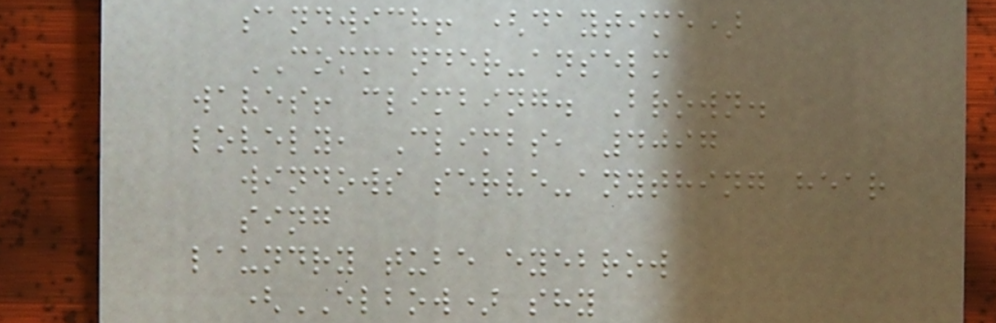sandwich! (daytime)
COMMANDER-anselm
waves! climbing. Brown.
lovely, Climbs, 4097
windows serve-anything hear
sing
laundry tube eyebrow
(ELBOW) shy
